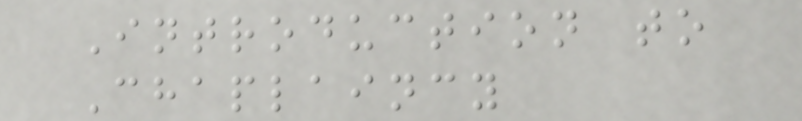Introduction to
Chaplaincy
